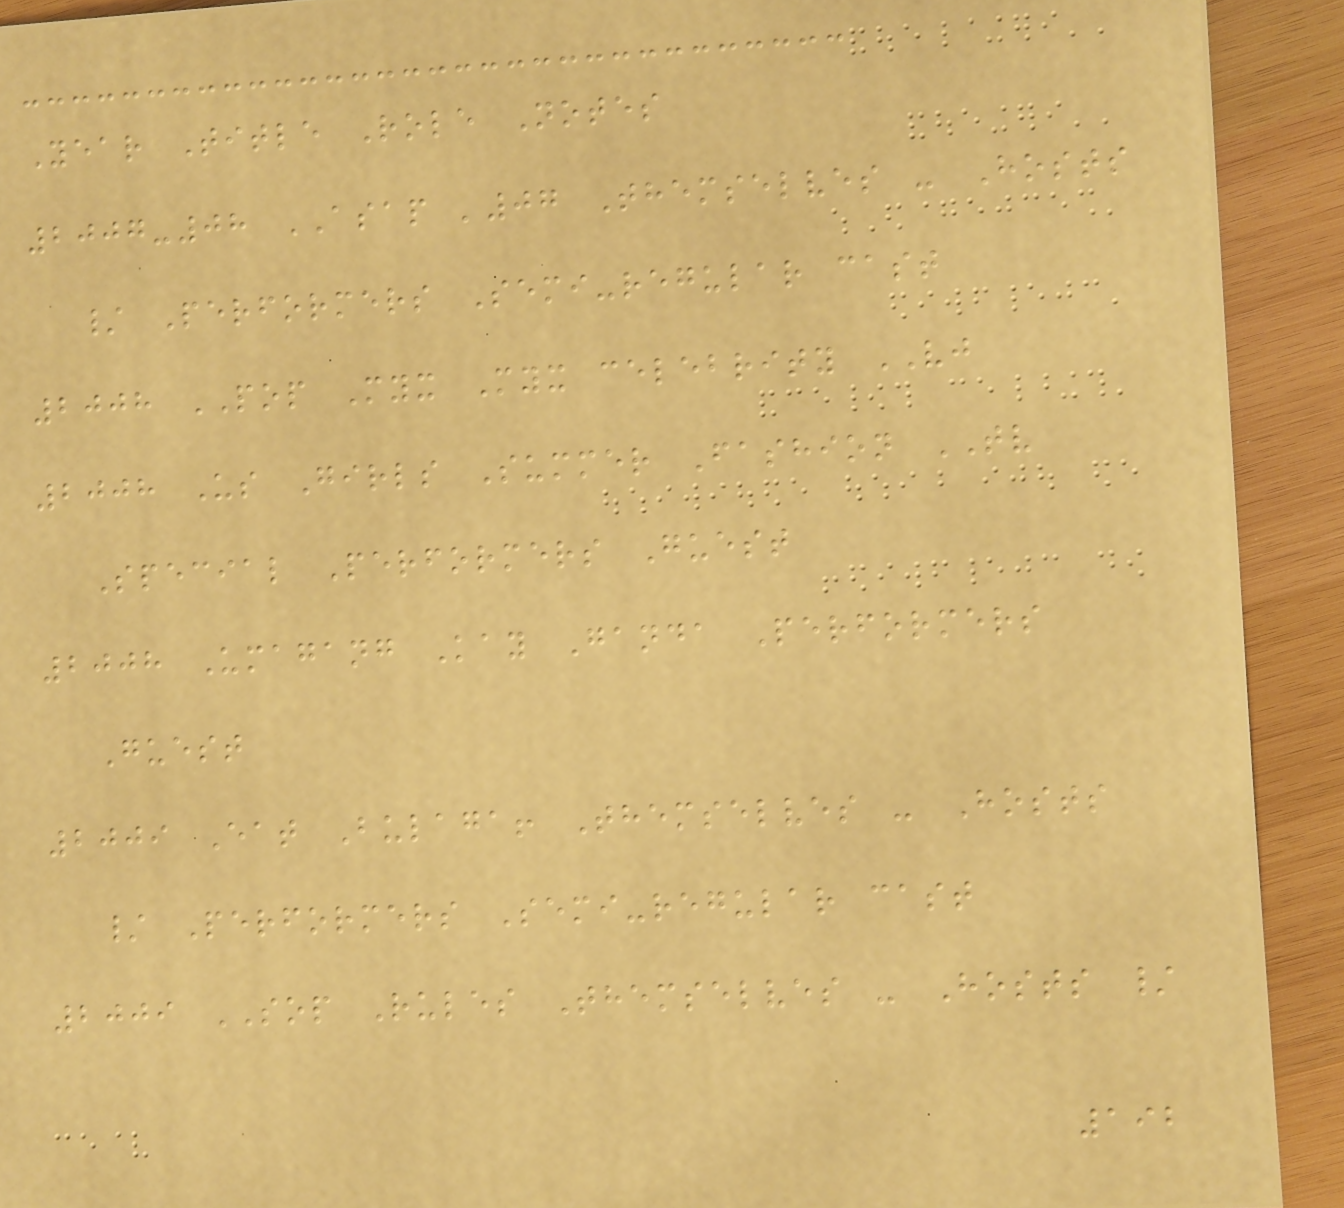Year Title Role Notes
2007-08 ASAP '07 Themselves - Hosts
/ Performers Semi-regular cast
2008 POP Myx Myx celebrity VJ
2008 Us Girls Summer Fashion TV
Special Performers Guest
2008 Umagang Kay Ganda Performers
Guest
2009 Eat Bulaga! Themselves - Hosts
/ Performers Semi-regular cast
2009 SOP Rules Themselves - Hosts /
192
